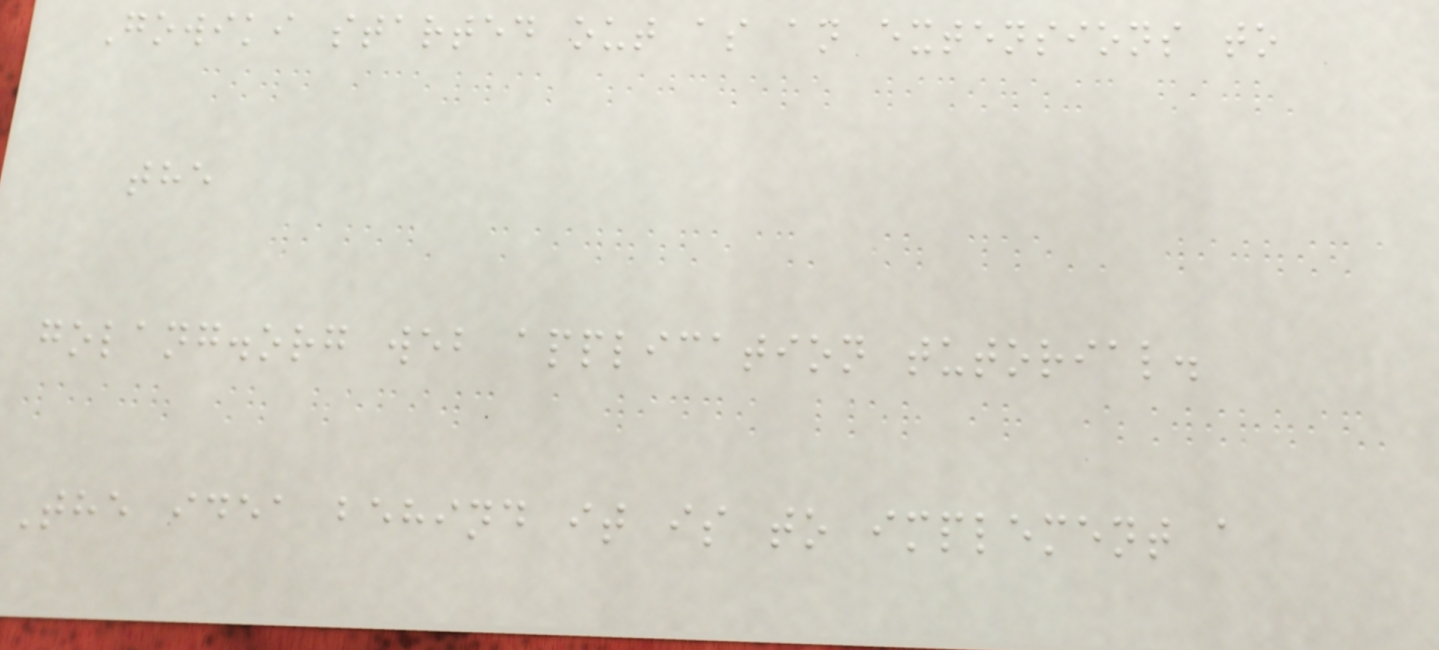Gowiki started out as an extensions to
the
golang.org web application tutorial.
The idea behind it is to implement a
